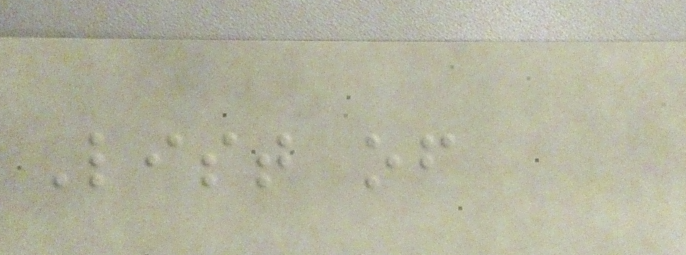List of
